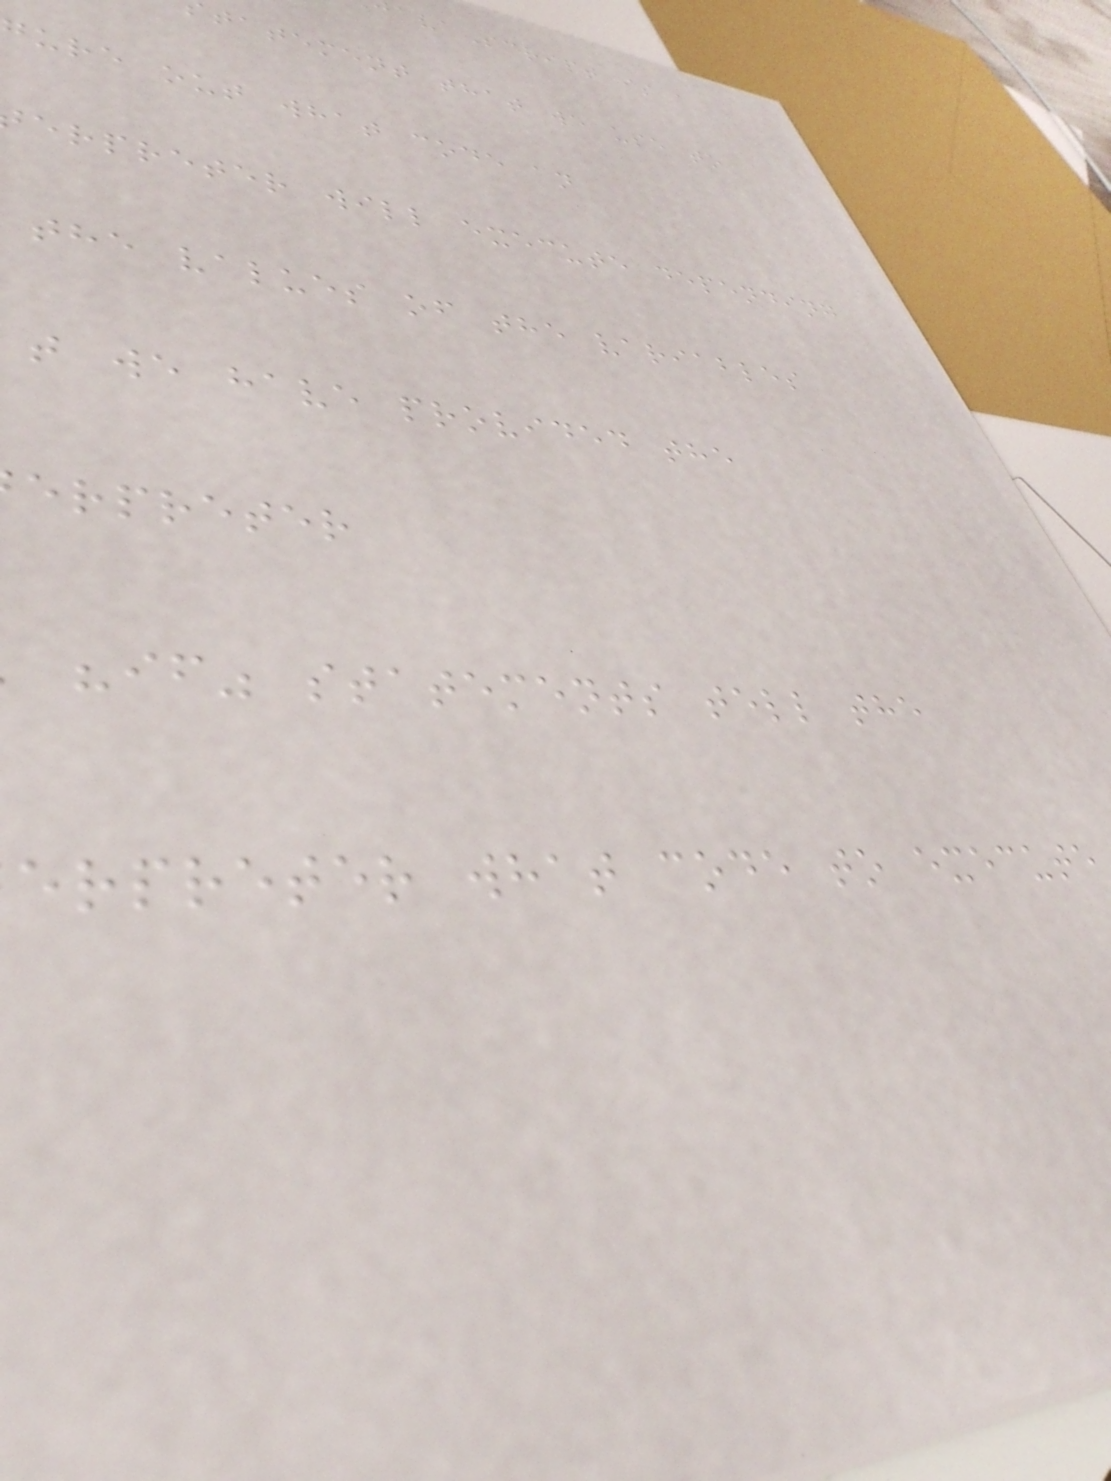avaScript is a
tatement that we use to
gure out what code an
erpreter will execute depending
the values of the variables
t we have provided the
erpreter
"if" statements tell the
erpreter what code to execute
